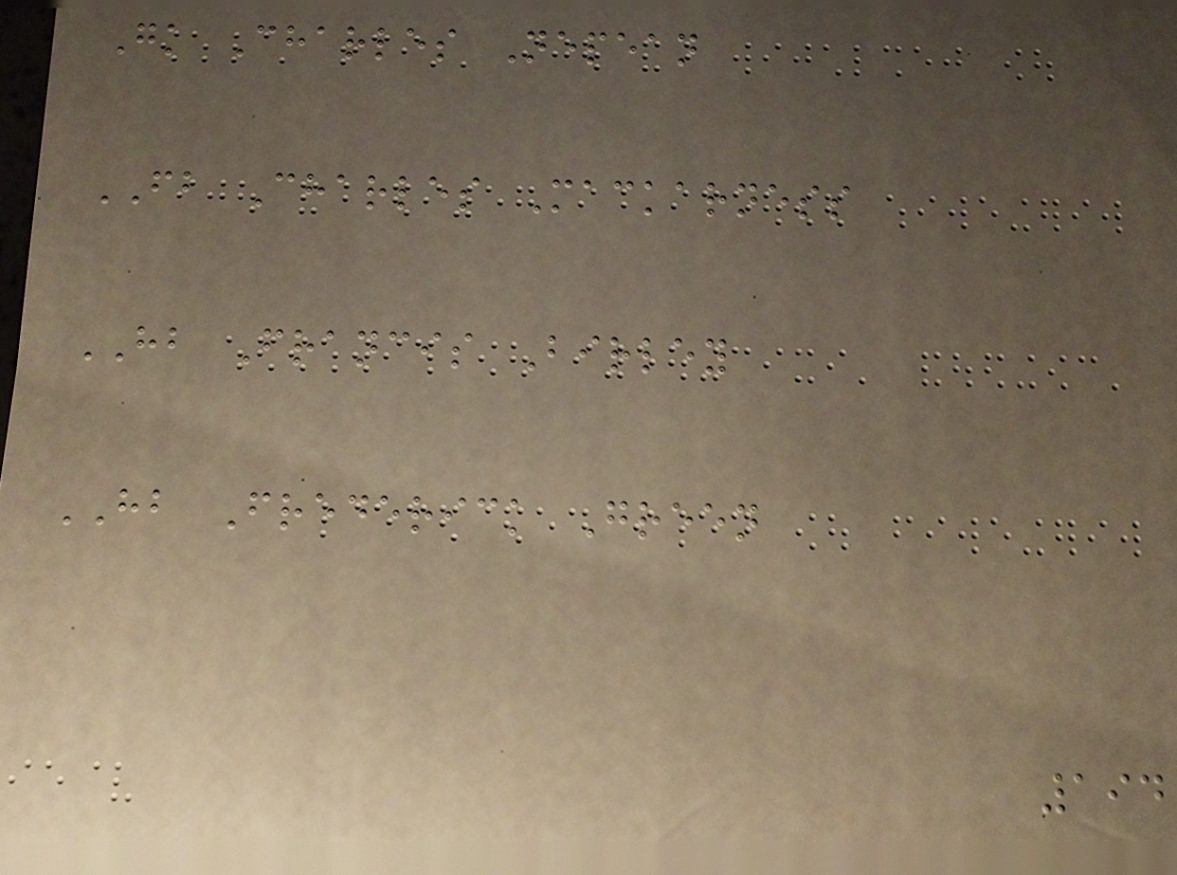Gk Charles Nepean
FB Charles Mackarness
HB Francis Birley
HB Frederick Green
194
